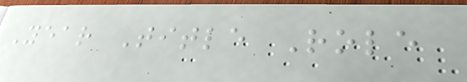Year Title Role
